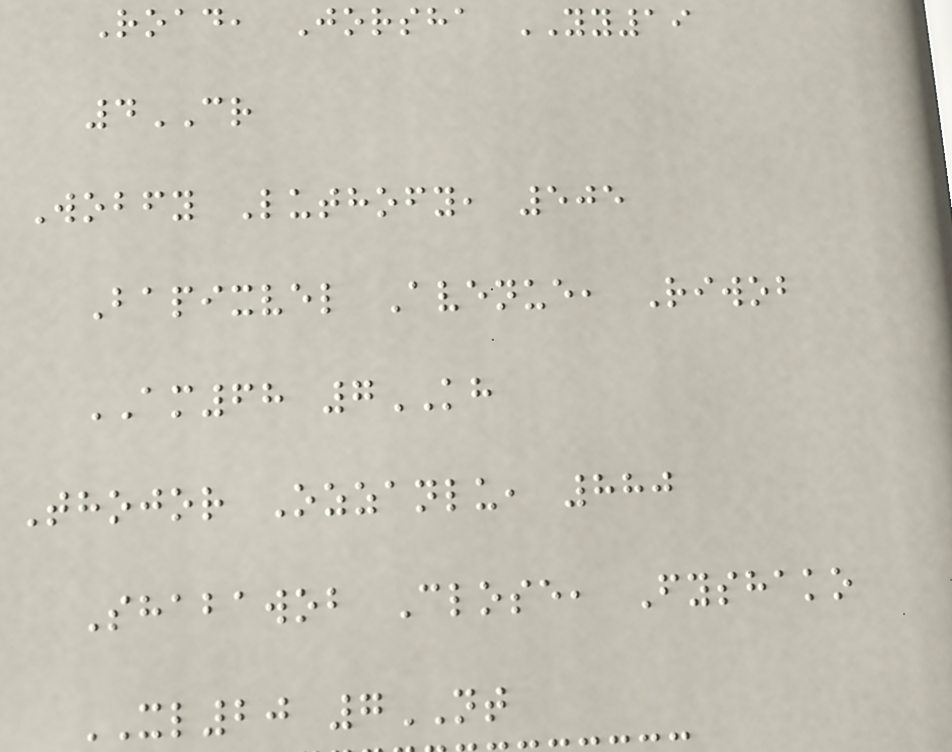Road, Jorsha YY19
4CR
Wobfy Luthofy, 505
Bapixvel Avenue, Riwob
AM68 7KH
Thojor Ozzanlu, 880
Shabawob Close, Fyshako
XL20 7NT
